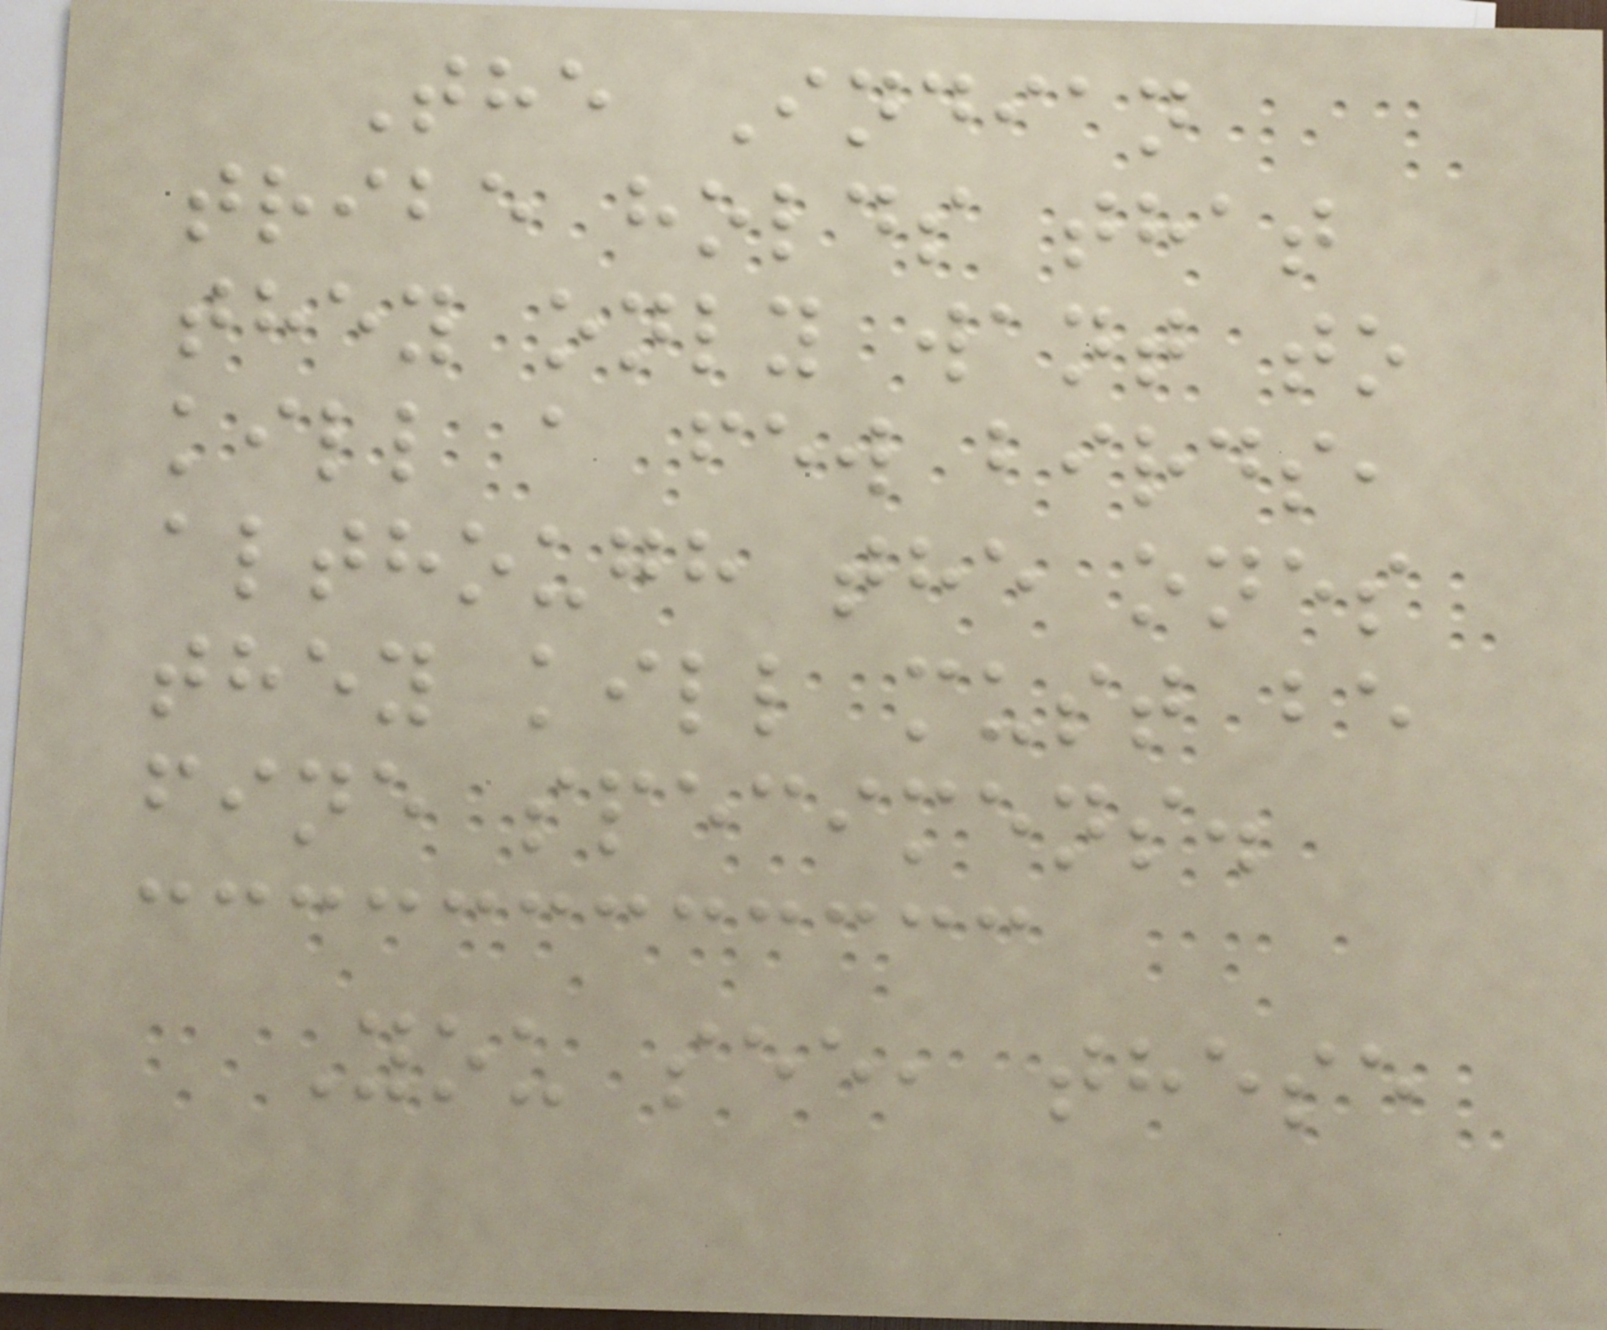The Indian
tribe holds that
they only want to
kill a few birds,
although the ones
they kill must be
fine specimens.
You see, these
